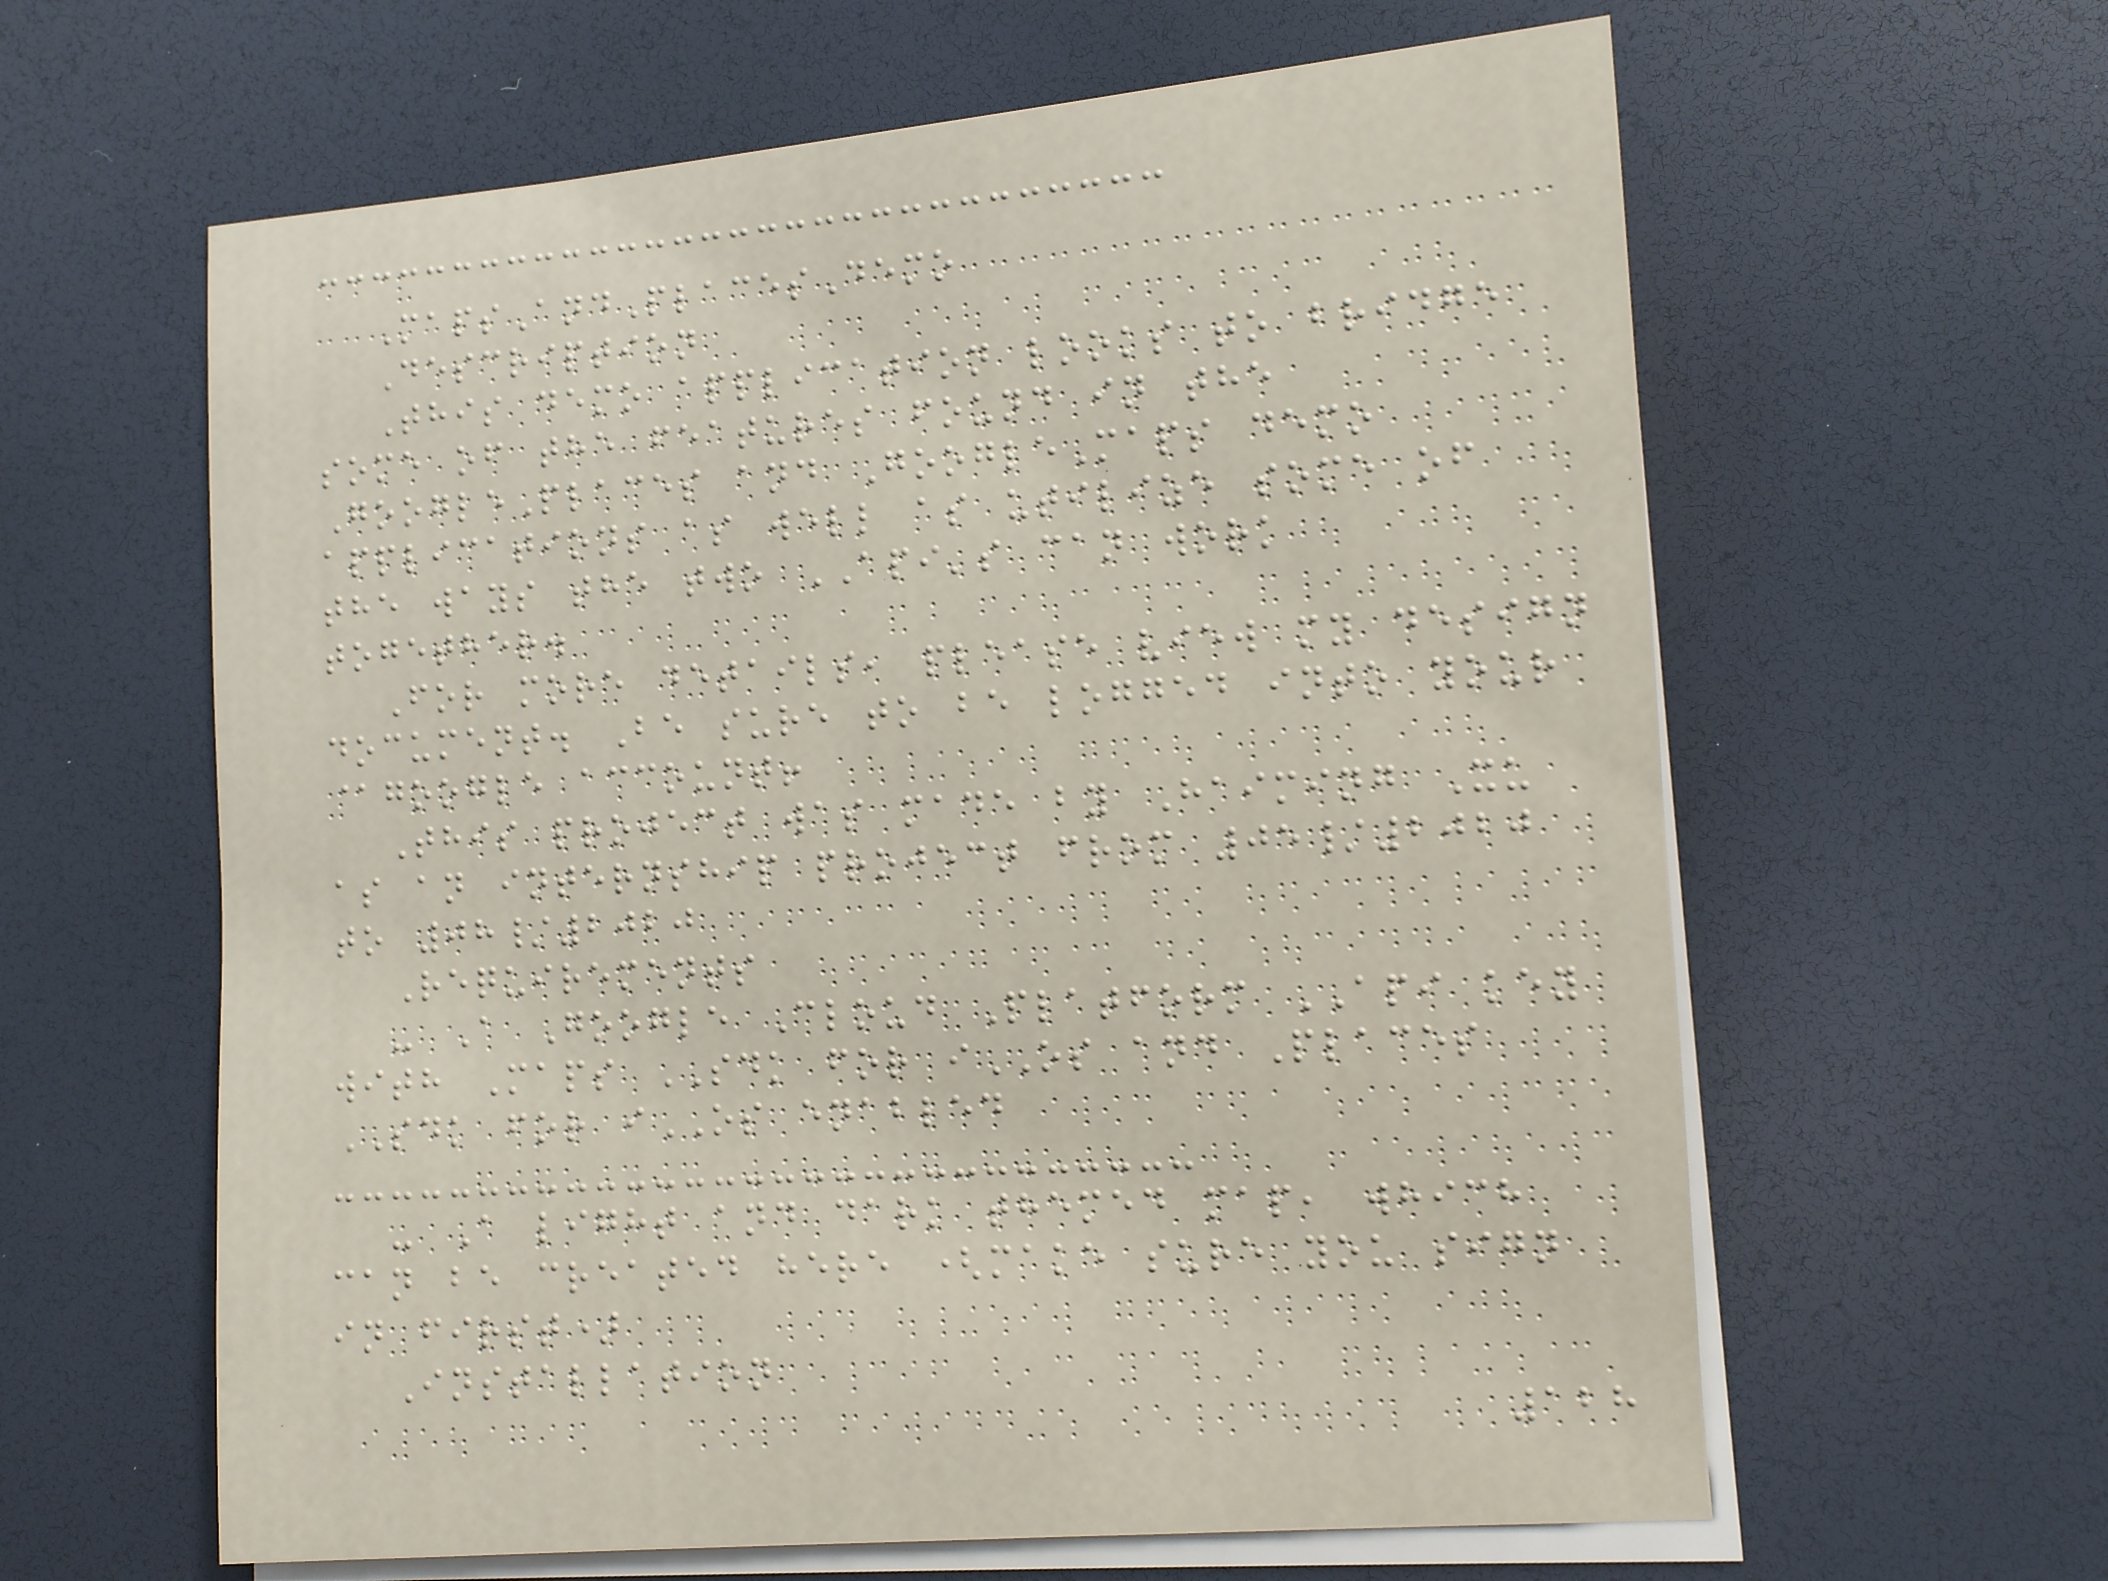MapsAndPlacesDemo
Description
This demo application looks to bridge
some of the features found in the
GooglePlaces and GoogleMaps demo
applications as well as utilize some of
the ways the two API's can work
together.
For more details, please view my design
document. Be sure to be logged into your
@google account!
This project was made by Haiming Xu
as an internship project from 05/2020
to 08/2020
Requirements
- A Google Cloud Platform API key
with Maps SDK for iOS and Places
SDK for iOS enabled
- A light and dark themed map, which
can be created here (make sure you sign
in first)
Installation
128
